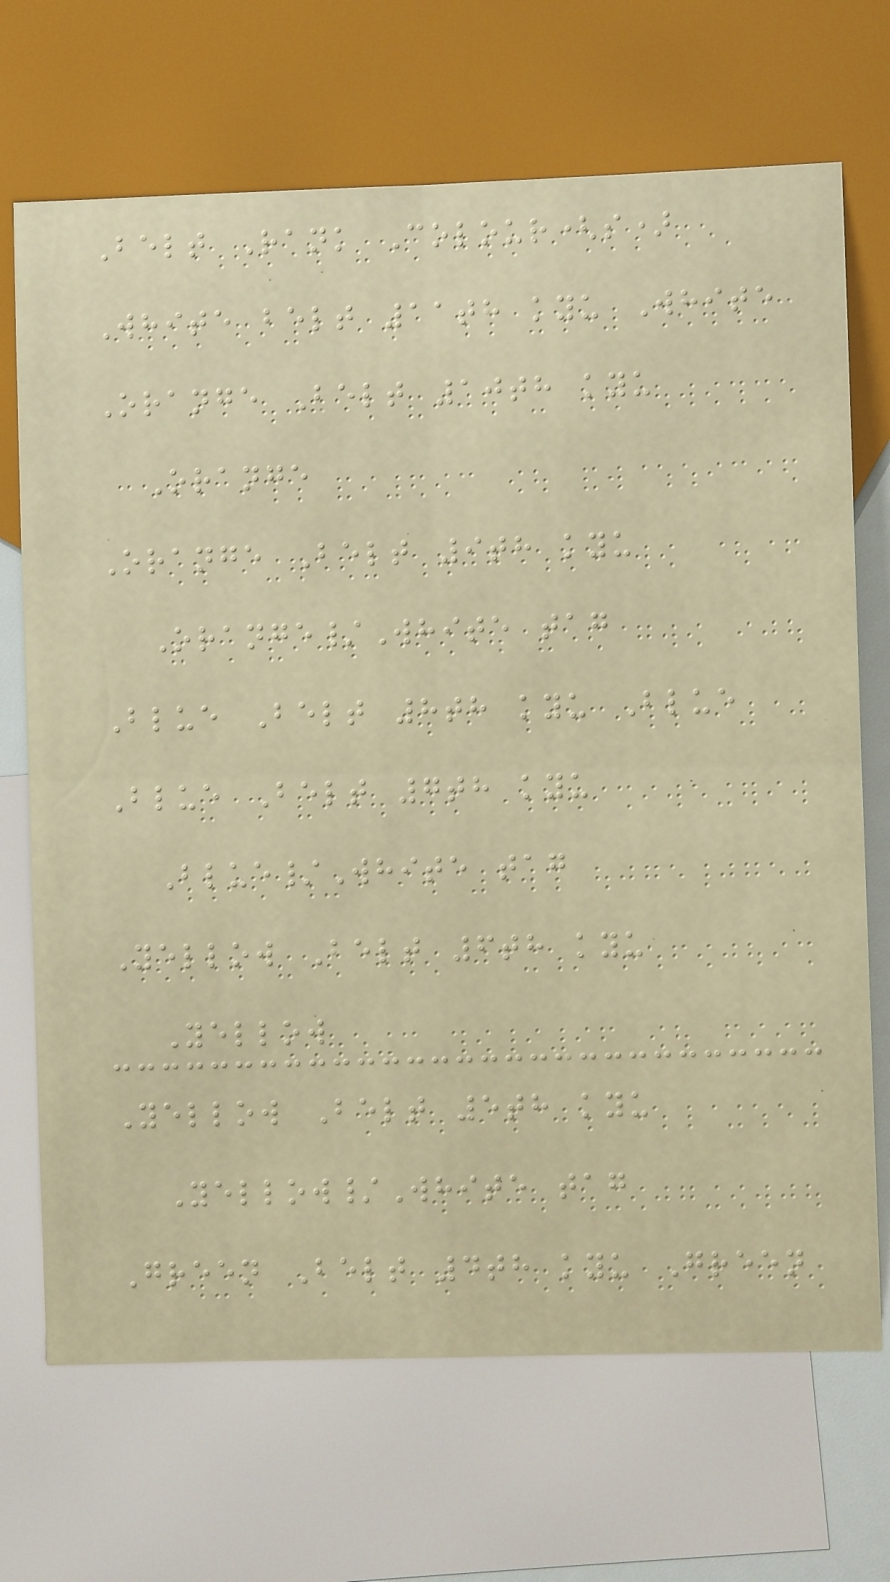Belt Rank Colour(s)
White belt 11th kyu White
Orange Belt 10th kyu
Orange
Orange Belt 9th kyu
Orange/White tag
Blue Belt 8th kyu Blue
Blue Belt 7th kyu
Blue/White tag
Yellow Belt 6th kyu
Yellow
Yellow Belt 5th kyu
Yellow/White tag
Green Belt 4th kyu Green
